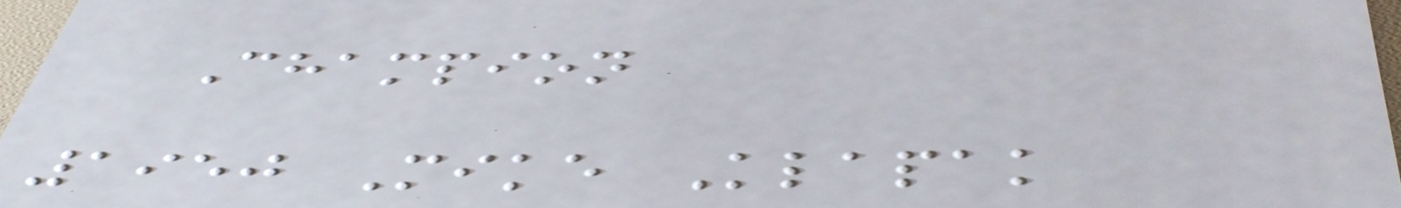Champion
1950 Mike Klapak
